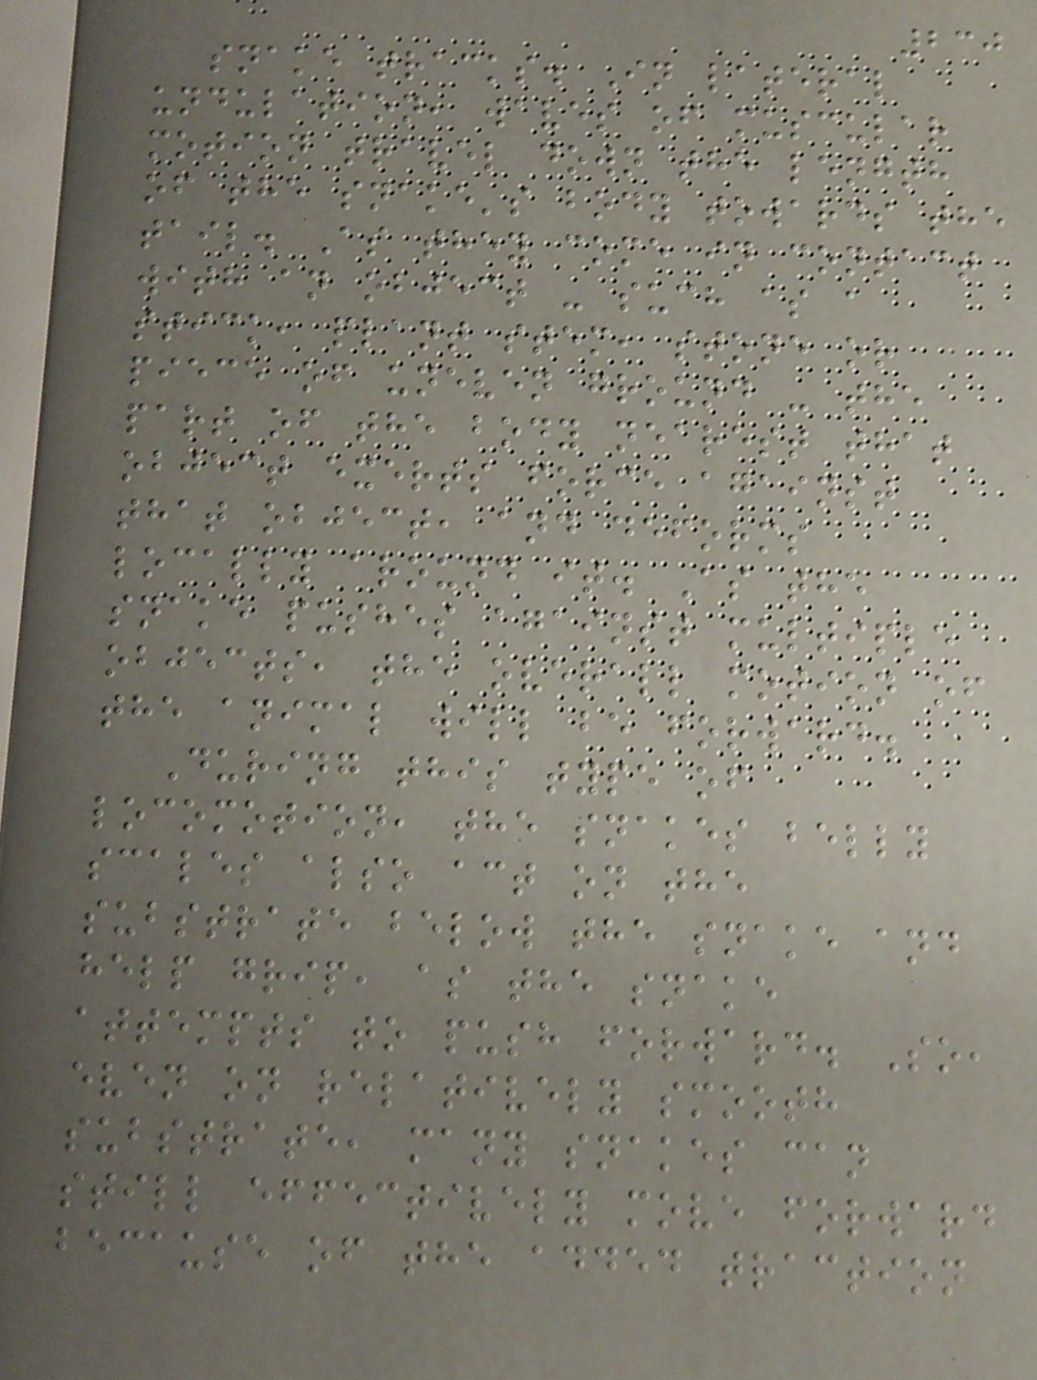230
snake tracks. In lateral
undulation, waves of muscular
motion travel down the length
of the snake's body towards the
tail. As they come in contact
with an object - such as a
stick, plant stem, stone or
piece of uneven ground - the
part of the body nearest that
object exerts force against
that object, and deforms
locally around it. As the
snake pushes against multiple
objects, the overall motion of
the animal will be forward.
During this type of
locomotion, the snakes belly
scales also act on the
substrate below the snake and
help grip, as the snake
attempts to push forward. So,
even on relatively smooth
substrate, many snakes can
still effectively move forward
because of the added traction
